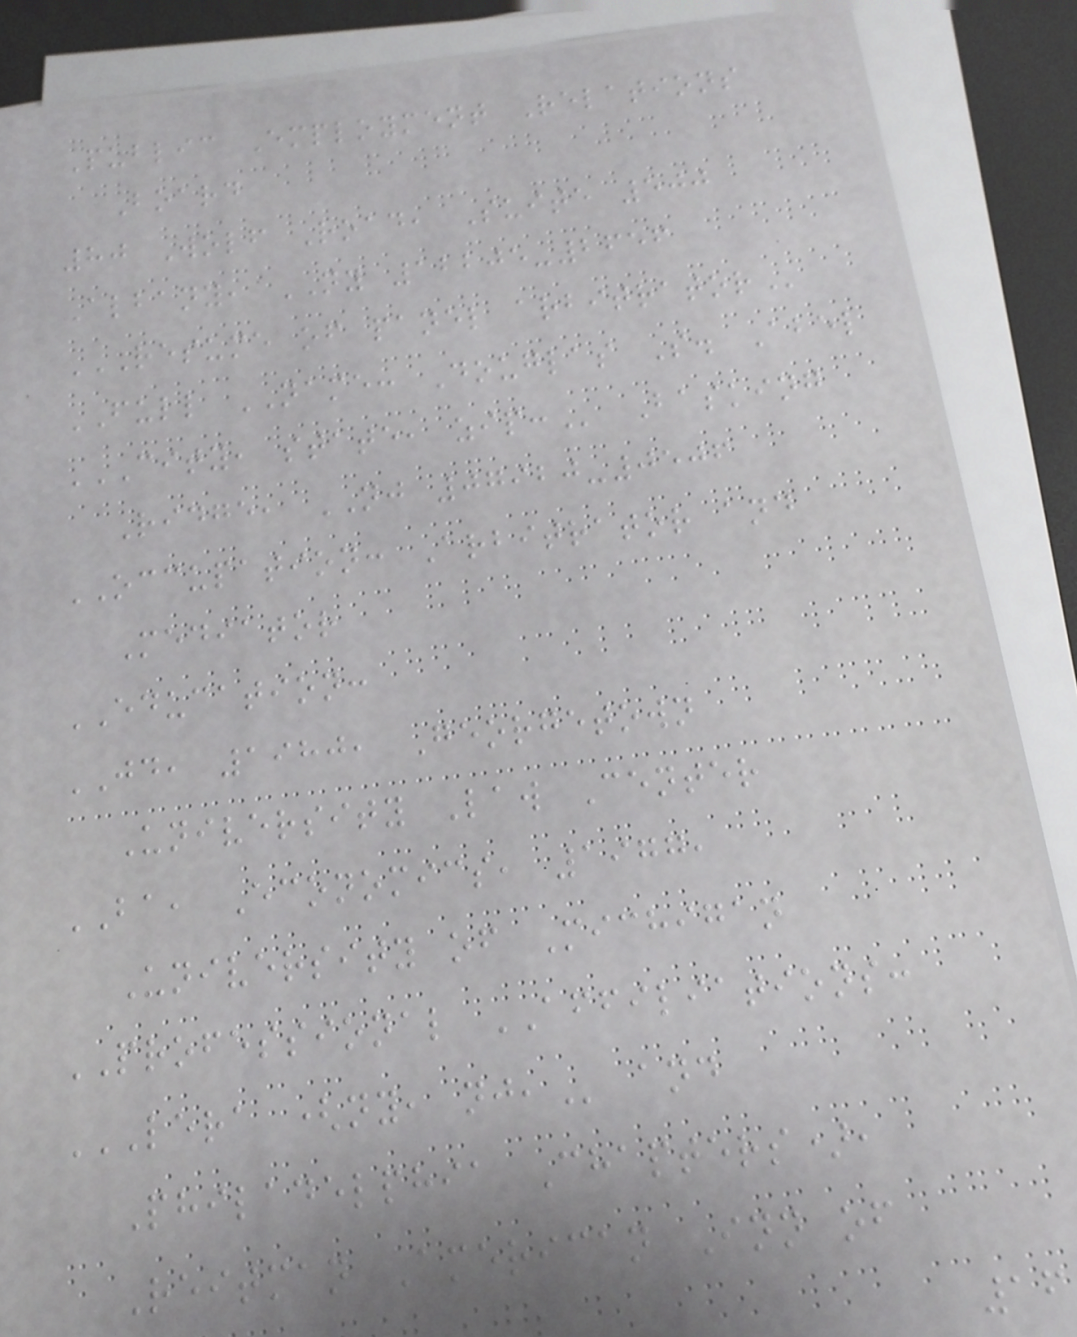Public Employment Relations
Board
80 Wolf Road, Suite 500
Albany, NY 12205-2656
RESUME OF PANEL ARBITRATOR
FULL NAME: Douglas S. Abel
CITY, STATE, ZIP: Basking
Ridge, NJ 07920-0506
OCCUPATION: Arbitrator and
Mediator
EDUCATION:
JD, 1980, Georgetown
University Law Center
BA, Economics, 1977,
University of Michigan
PROFESSIONAL AFFILIATIONS:
LERA (NY, NJ, and
Philadelphia Chapters),
Reitman American Inn of
16
